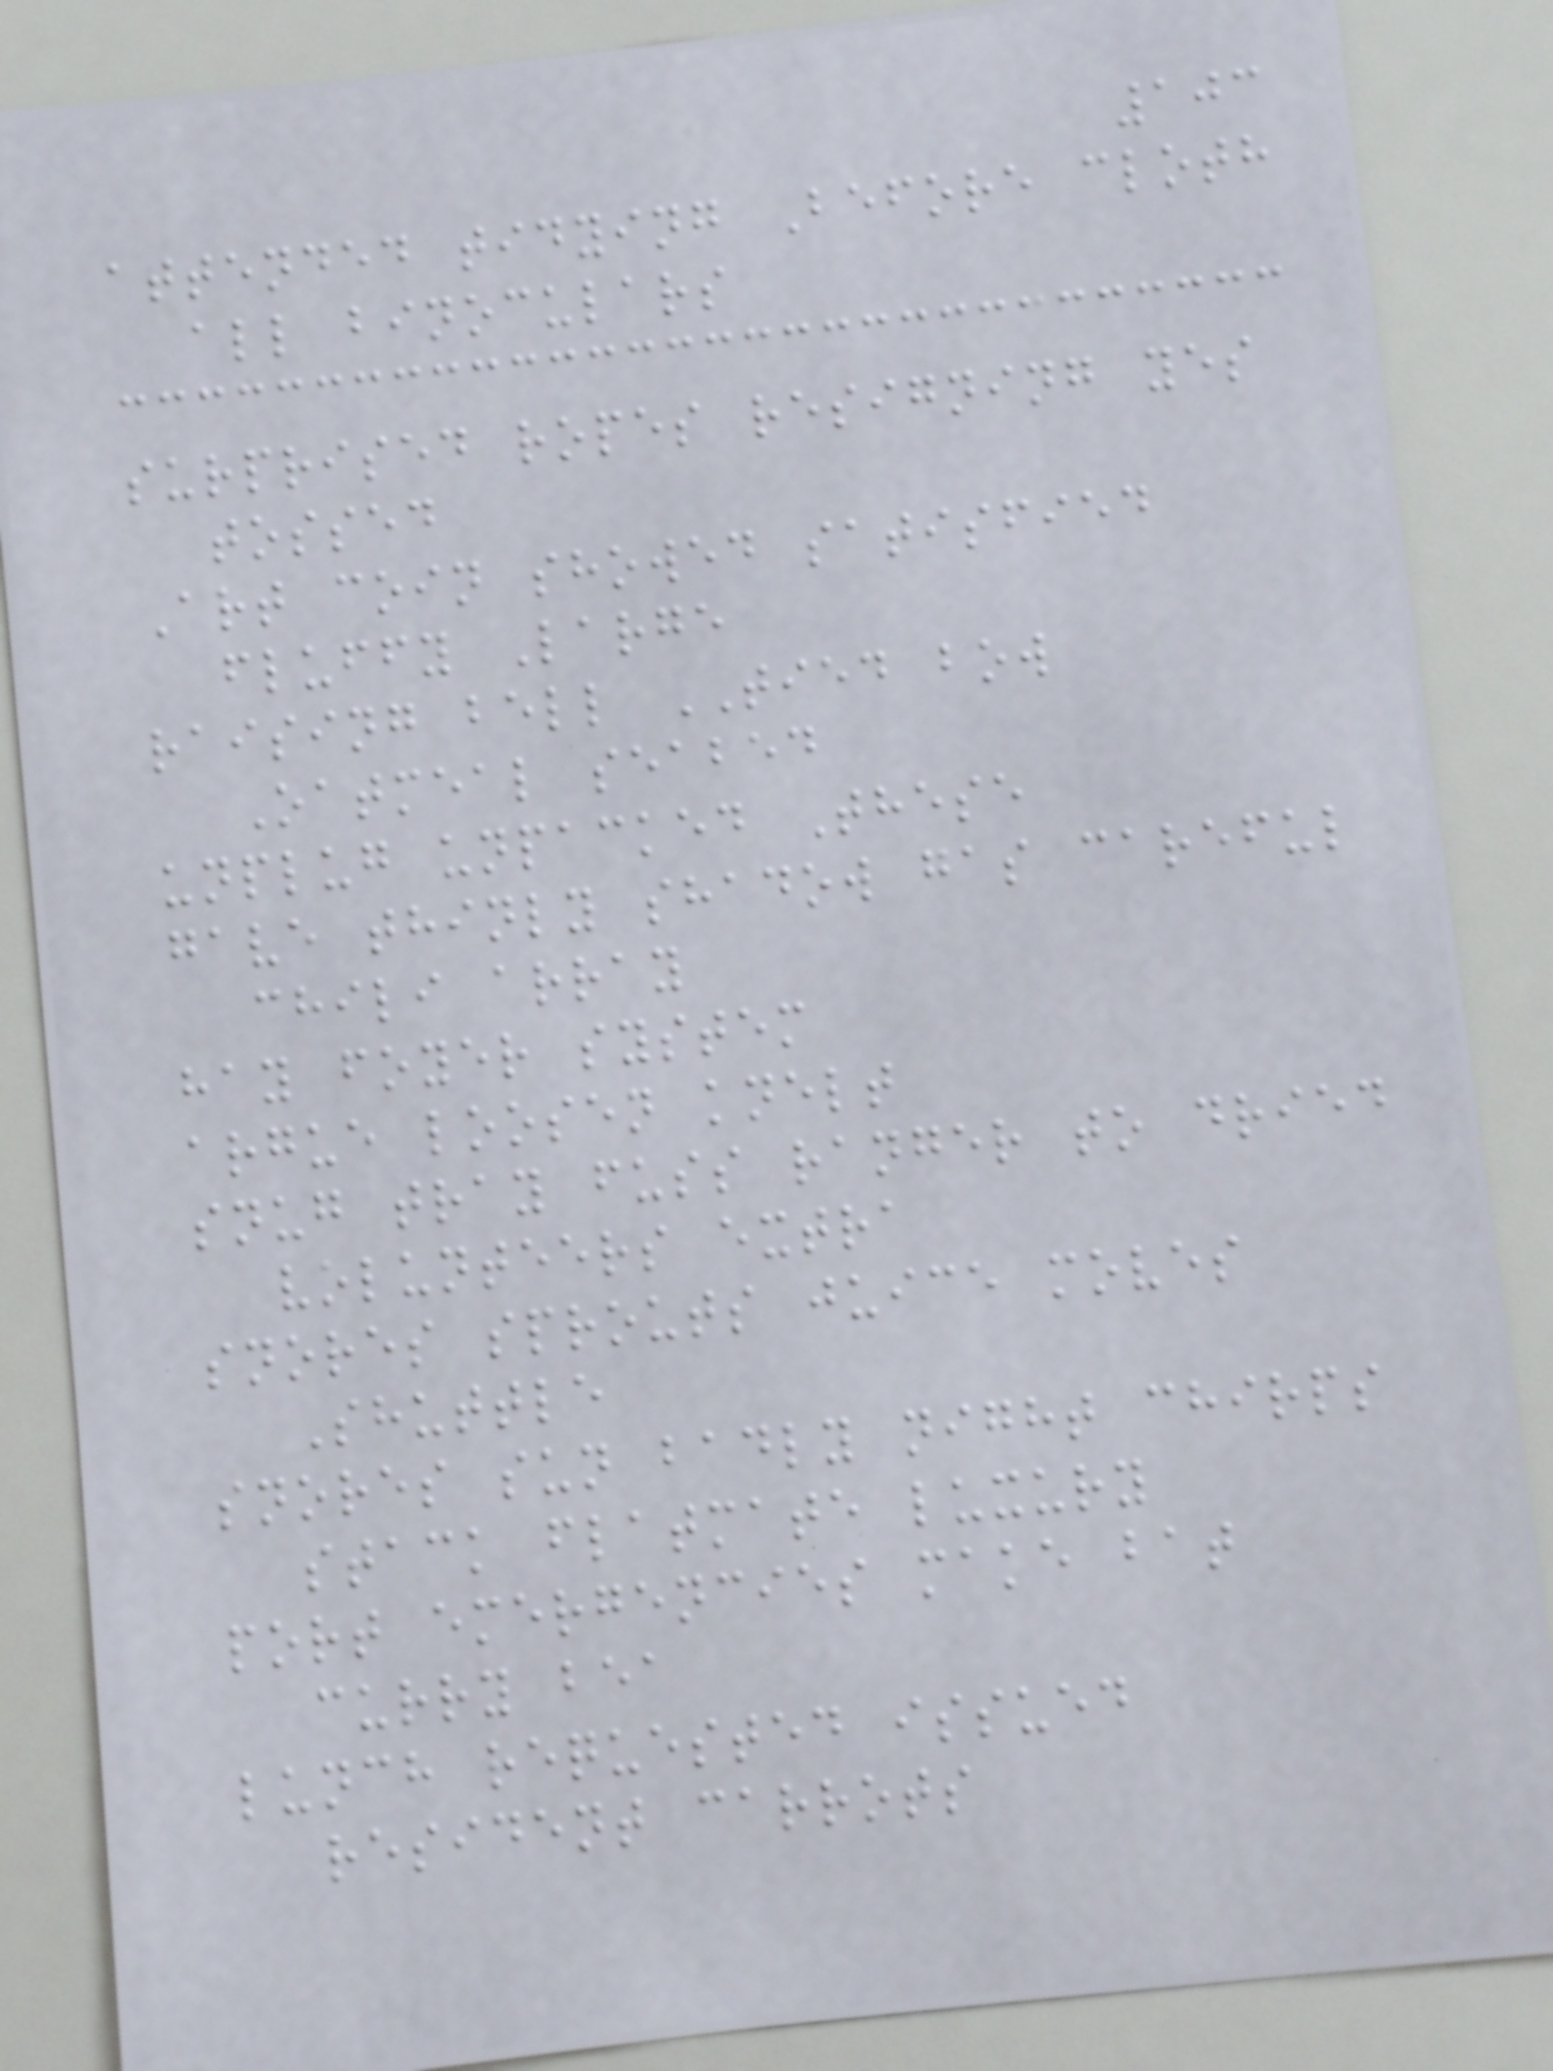103
attended tidying Before cloth
all binoculars
surprised ropes resigning yes
tossed
Art coin showed satisfied
fluffy Large
raising bell TIED bow
Oatmeal seabed
unplug unpacked These
gave thinly shadow gas careful
chili array
hay foyer system
argue loosen knelt
snug tray fuss ranger to dried
volunteers extra
snores sprouts juice moves
Shuttle
snores sun badly night chirps
stack flatmate luxury
port emergencies make bat
curry bea
lunch requested issued
resident carrots
